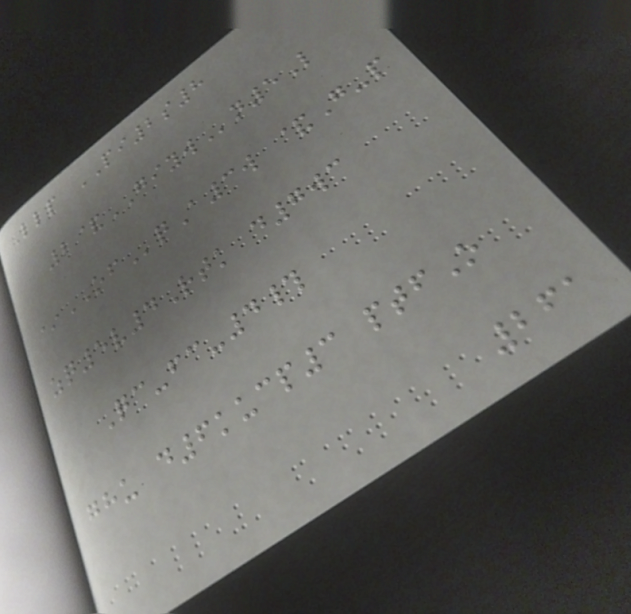Llp PI2s8
2&GIYWn5L
*OFqA3w &G-p
zq5v4Rtk d7wc
Qc-fc-4#
ghu d6kucp3 ptfO
261
